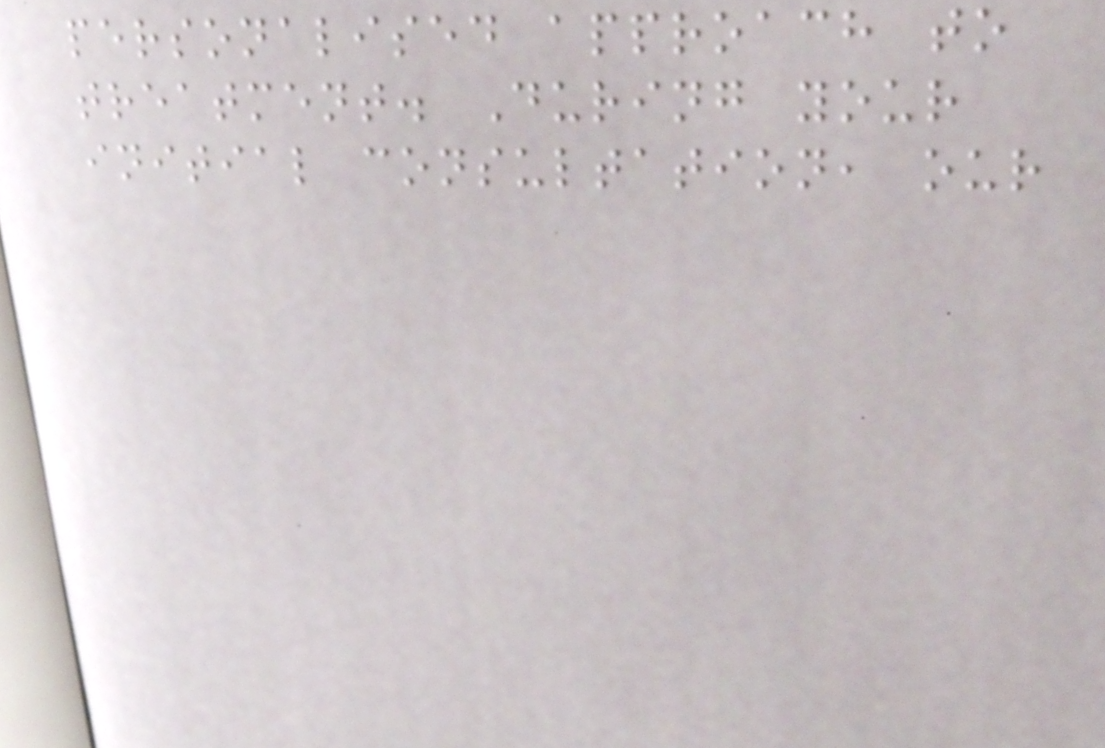personalised approach to
treatment. During your
initial consultation, our
